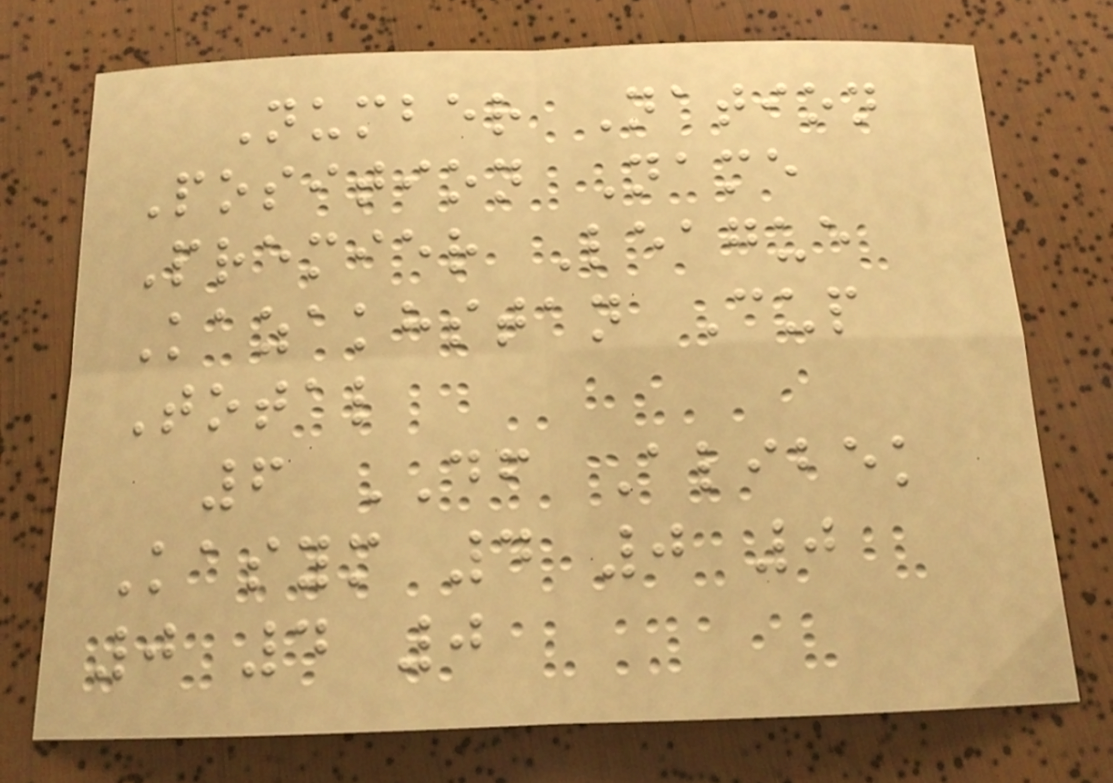Number Nation
Position Name
Premier League
Kazakhstan Cup
Total
6 DF Alibek
Kasym 4 0 0
0 4 0
